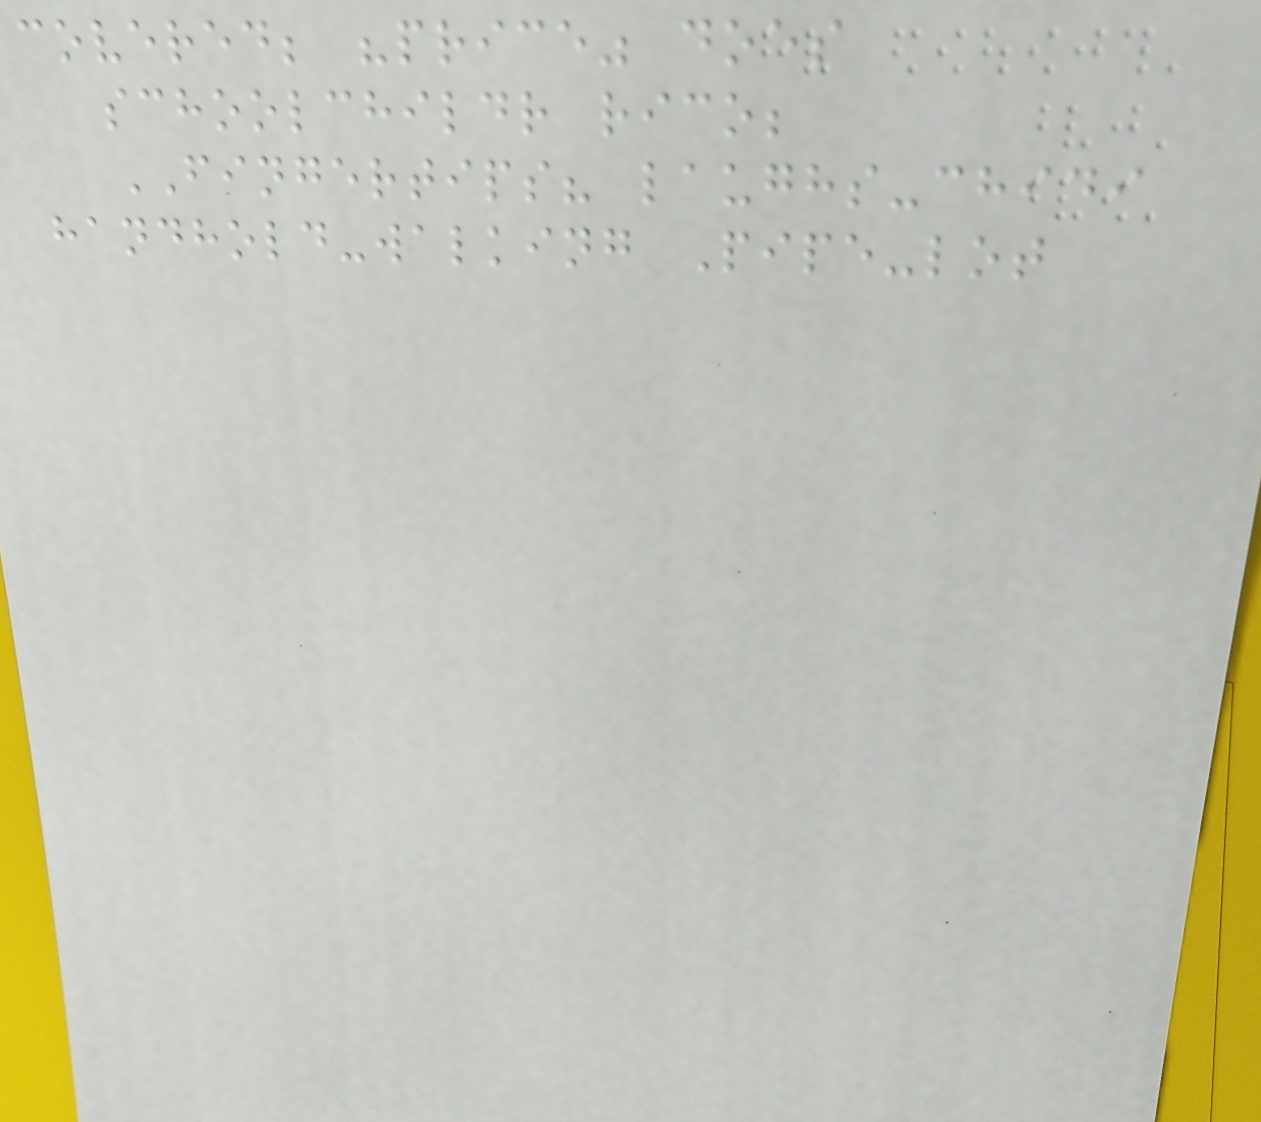covered; "price" does
schoolchildr rico;
FINGERTIPS? laughs-chidi
handhold-walking Pipe-lot
